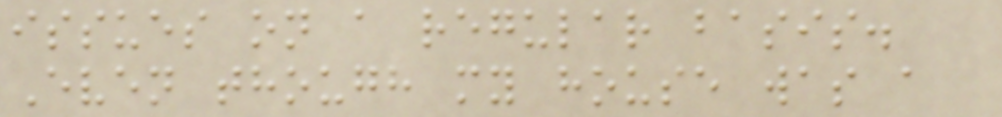issues on a regular basis.
Even though my house was a
